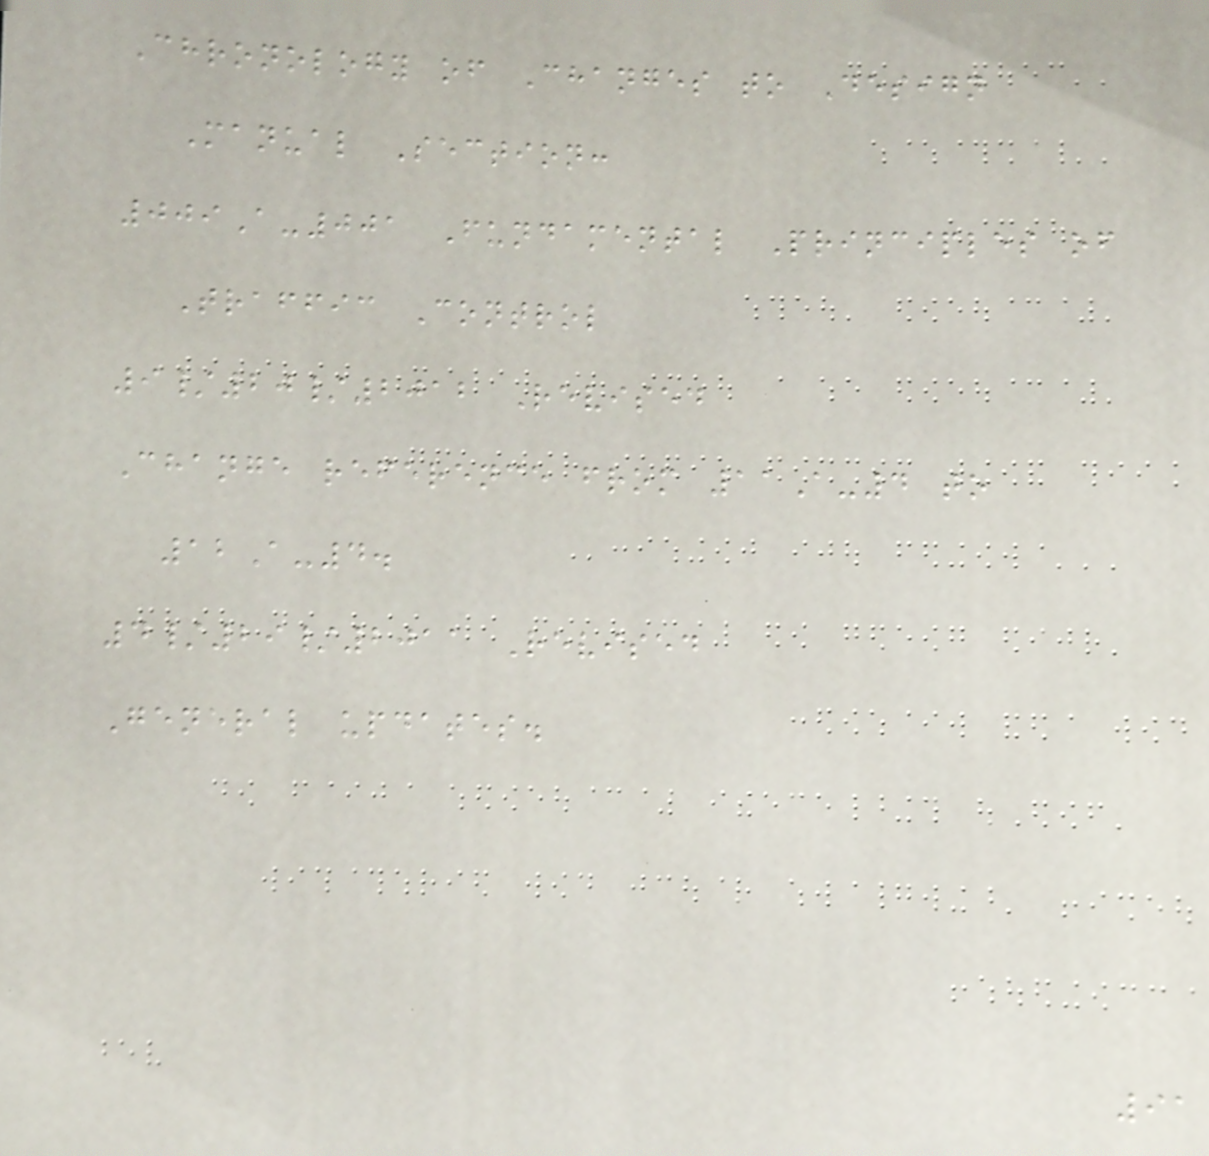Chronology of Changes to Design
Manual Section:
009A-001 Fundamental Principles of
Traffic Control
9/20/2012 Revised
Change reference from 11A-4 to
12A-4.
4/29/2011 Revised
General updates.
91
